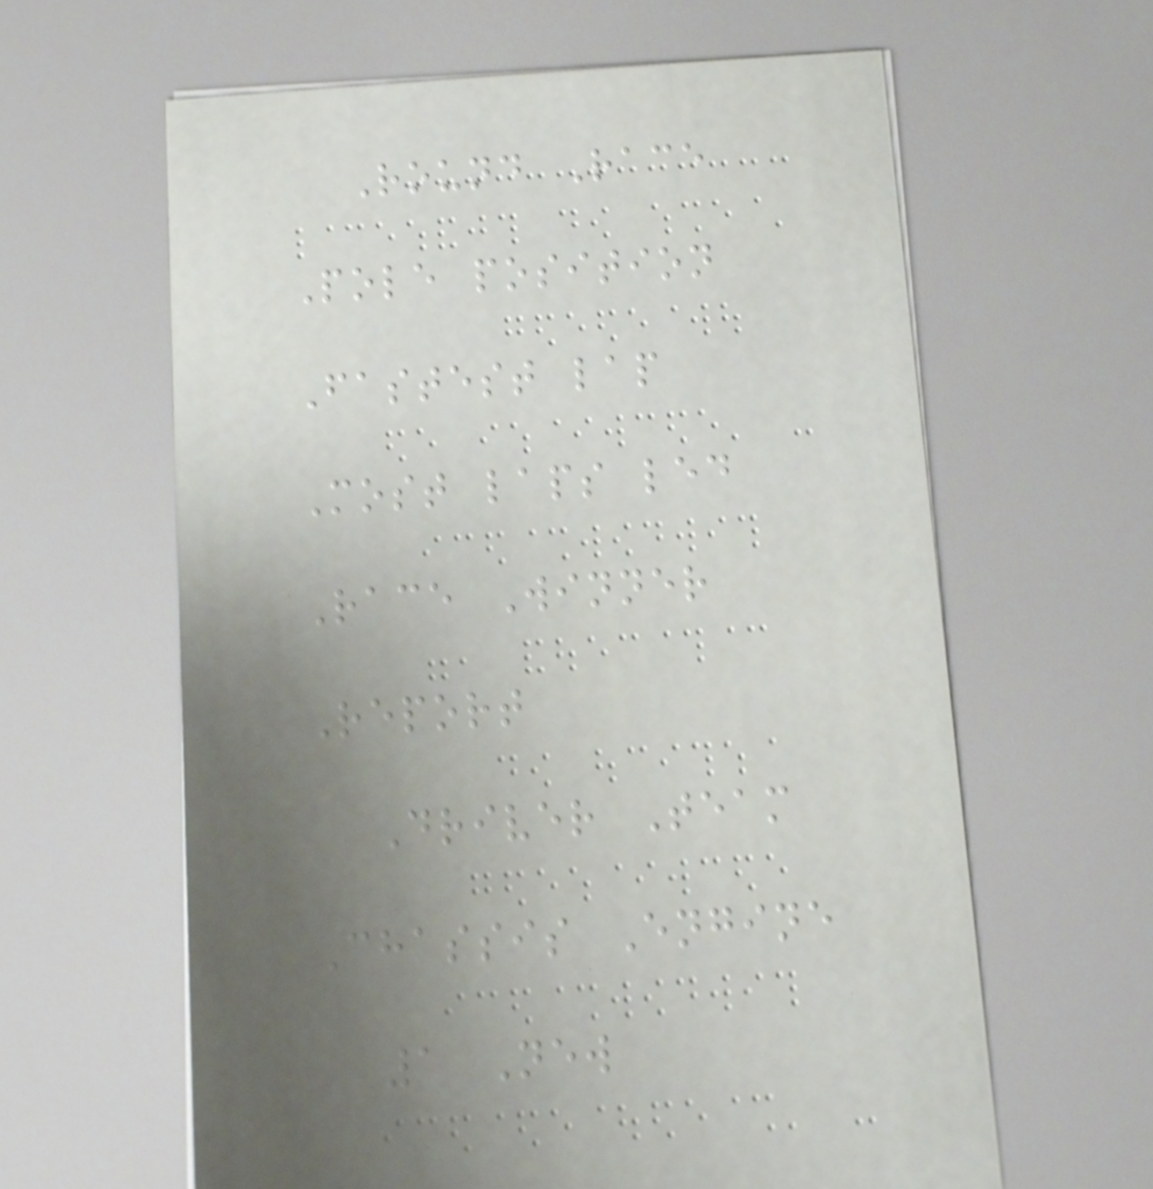Round Race
Pole position
Fastest lap
Most laps led
Race Winner
Report
Driver Team
Chassis Engine
1 New
